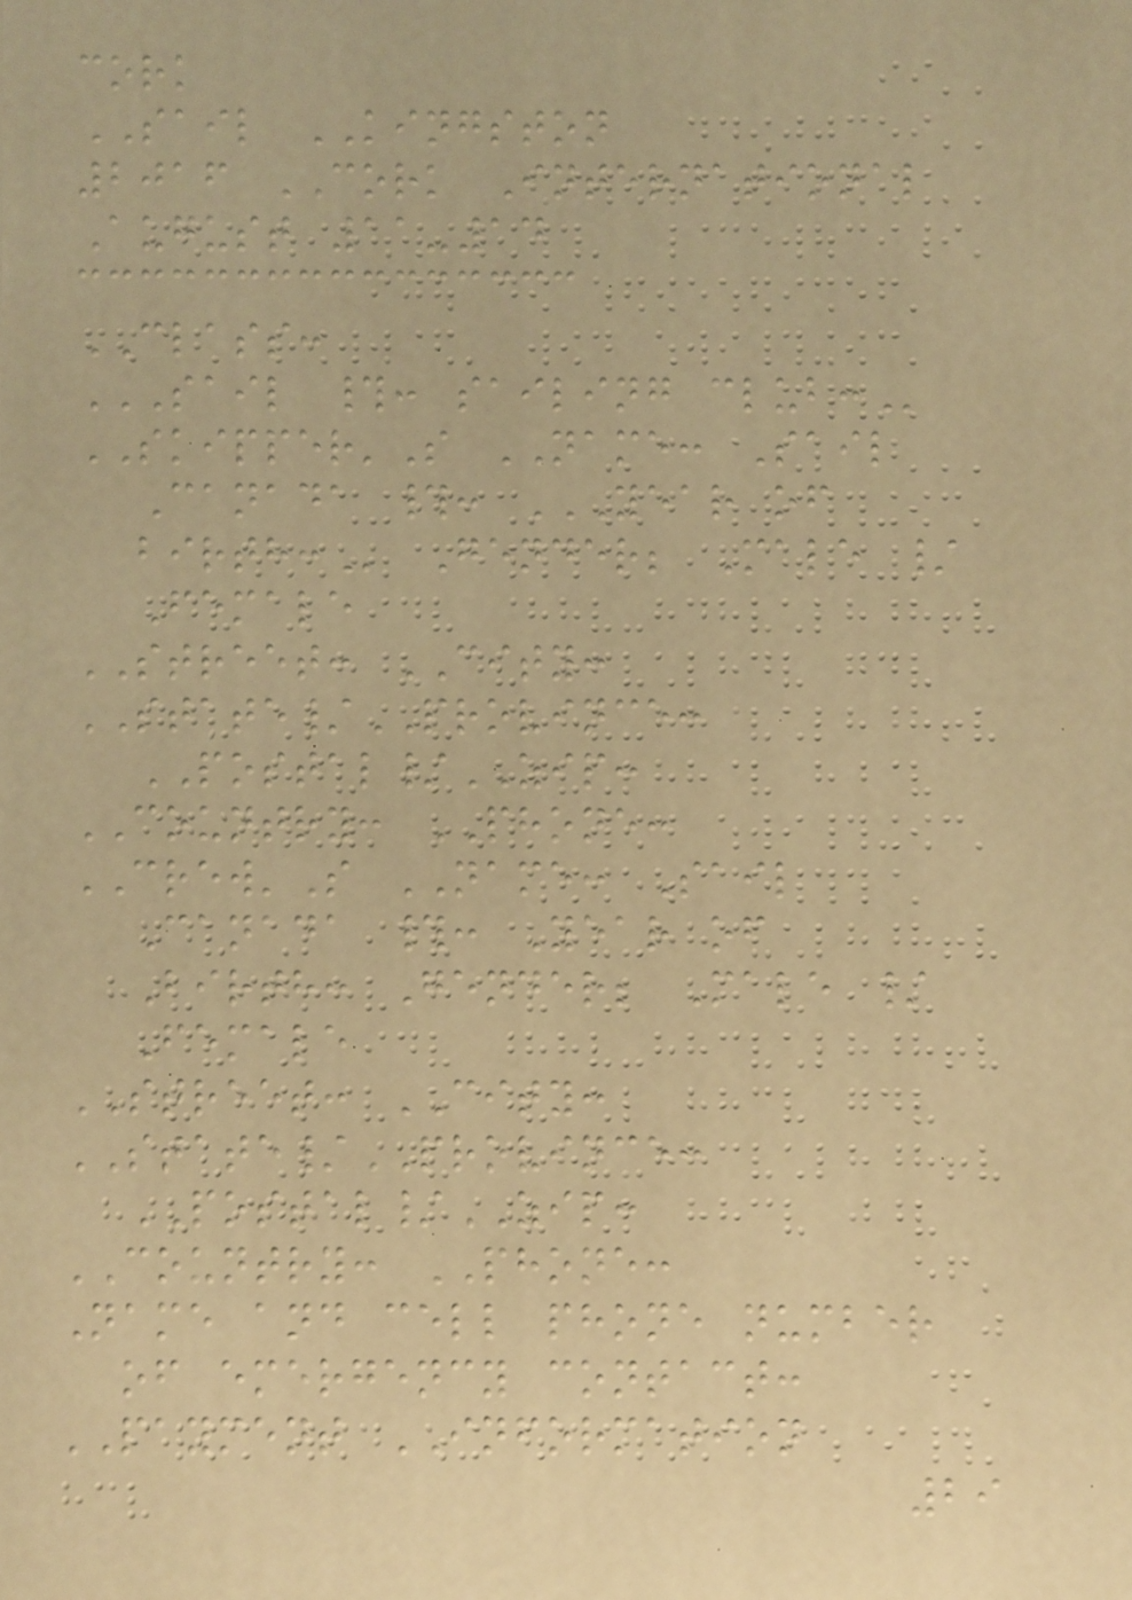cork
SAIL KINGSTON
2016 CORK International
August 11-14
CLASS:
SAIL #: SAILING CLUB:
SKIPPER'S NAME: Sail
Canada #: YEAR OF
BIRTH: Gender; Male /
Female
STREET: CITY:
STATE/PROVINCE:
POSTAL/ZIP:
COUNTRY: PHONE:
CREW'S NAME: Sail
Canada #: Year of
Birth: Gender; Male /
Female
STREET: CITY:
STATE/PROVINCE:
POSTAL/ZIP:
COUNTRY: PHONE:
Name and cell phone number
of emergency contact:
PAYMENT INFORMATION
29
